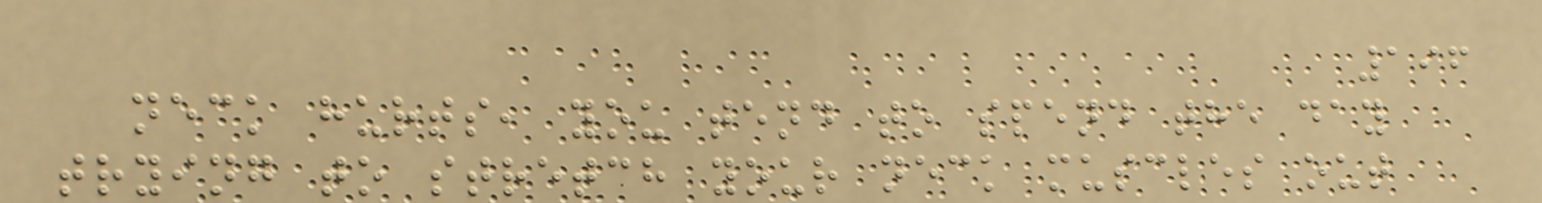196
neck hurts, you tend to spend the day
trying to stretch your neck muscles out
